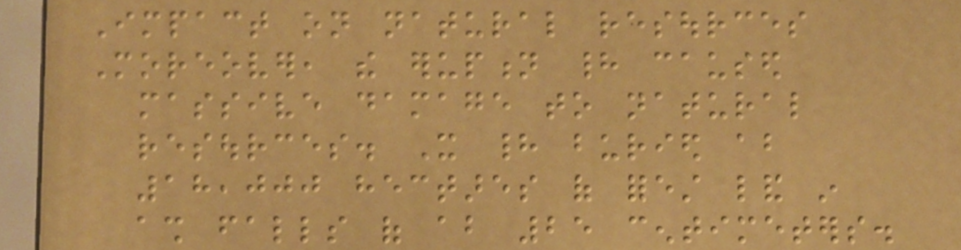Impact on natural resources
Moreover, the eruption had caused
massive damage to natural
resources. It had buried about
18,000 hectares of forest land in
ash falls of about 25 centimeters.
